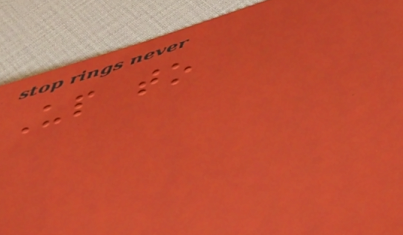Up to
